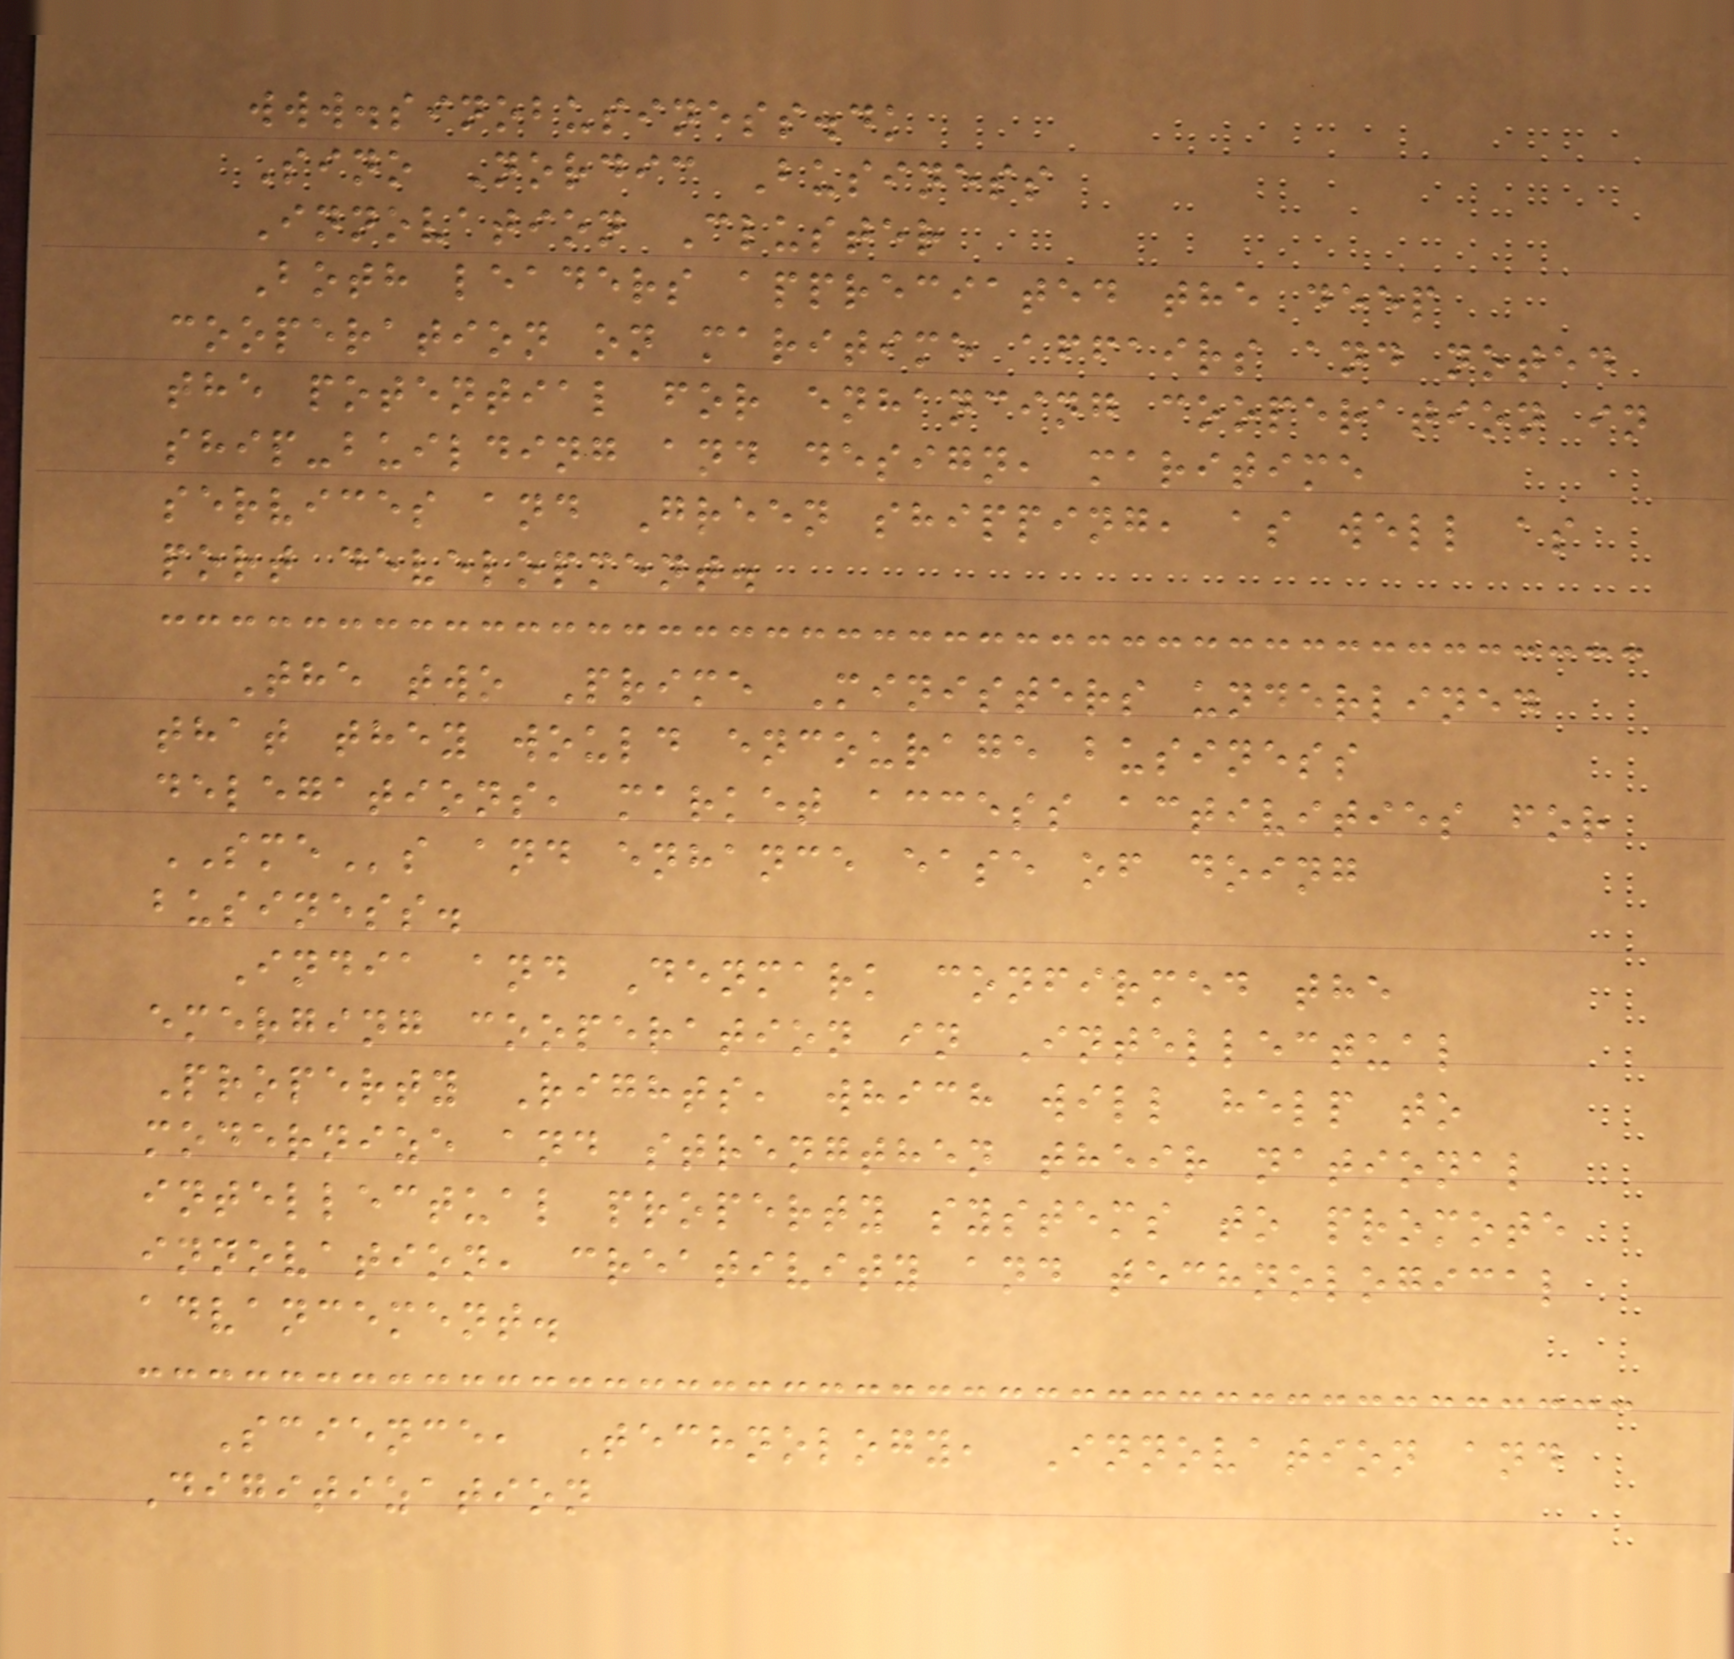www.sinobusiness.dk
Sino Nordic Business
Innovation Cluster
Both leaders appreciated the deep
cooperation on maritime affairs and noted
the potential for enhancing cooperation in
ship-building and design, maritime
services and Green shipping, as well as
port development.
The two Prime Ministers underlined
that they would encourage business
delegations, market access activities for
SMEs and enhance ease of doing
business.
India and Denmark confirmed the
emerging cooperation in Intellectual
Property Rights, which will help to
modernize and strengthen their national
intellectual property systems to promote
innovation, creativity and technological
advancement.
Science, Technology, Innovation and
Digitization
